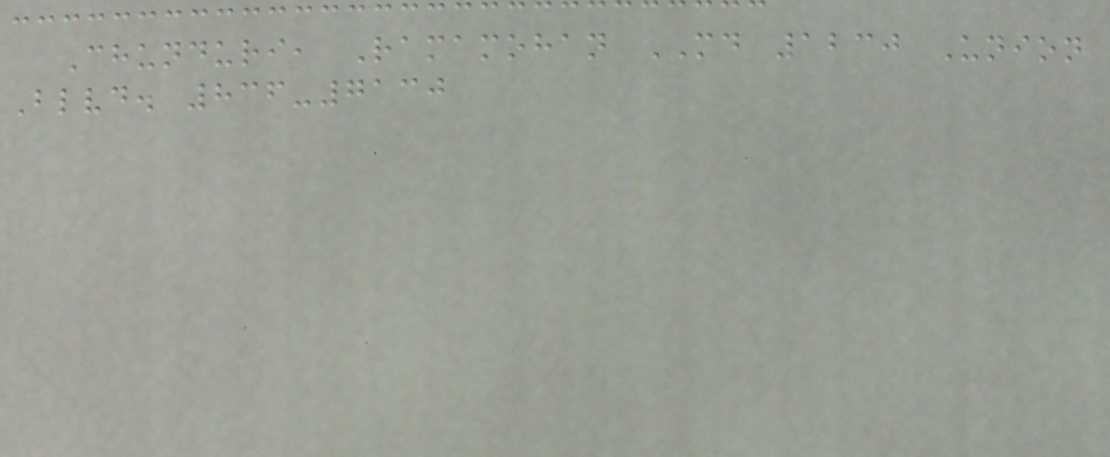Chunduri, Ramamohan MD 1230 Union
Blvd. 836-7130
